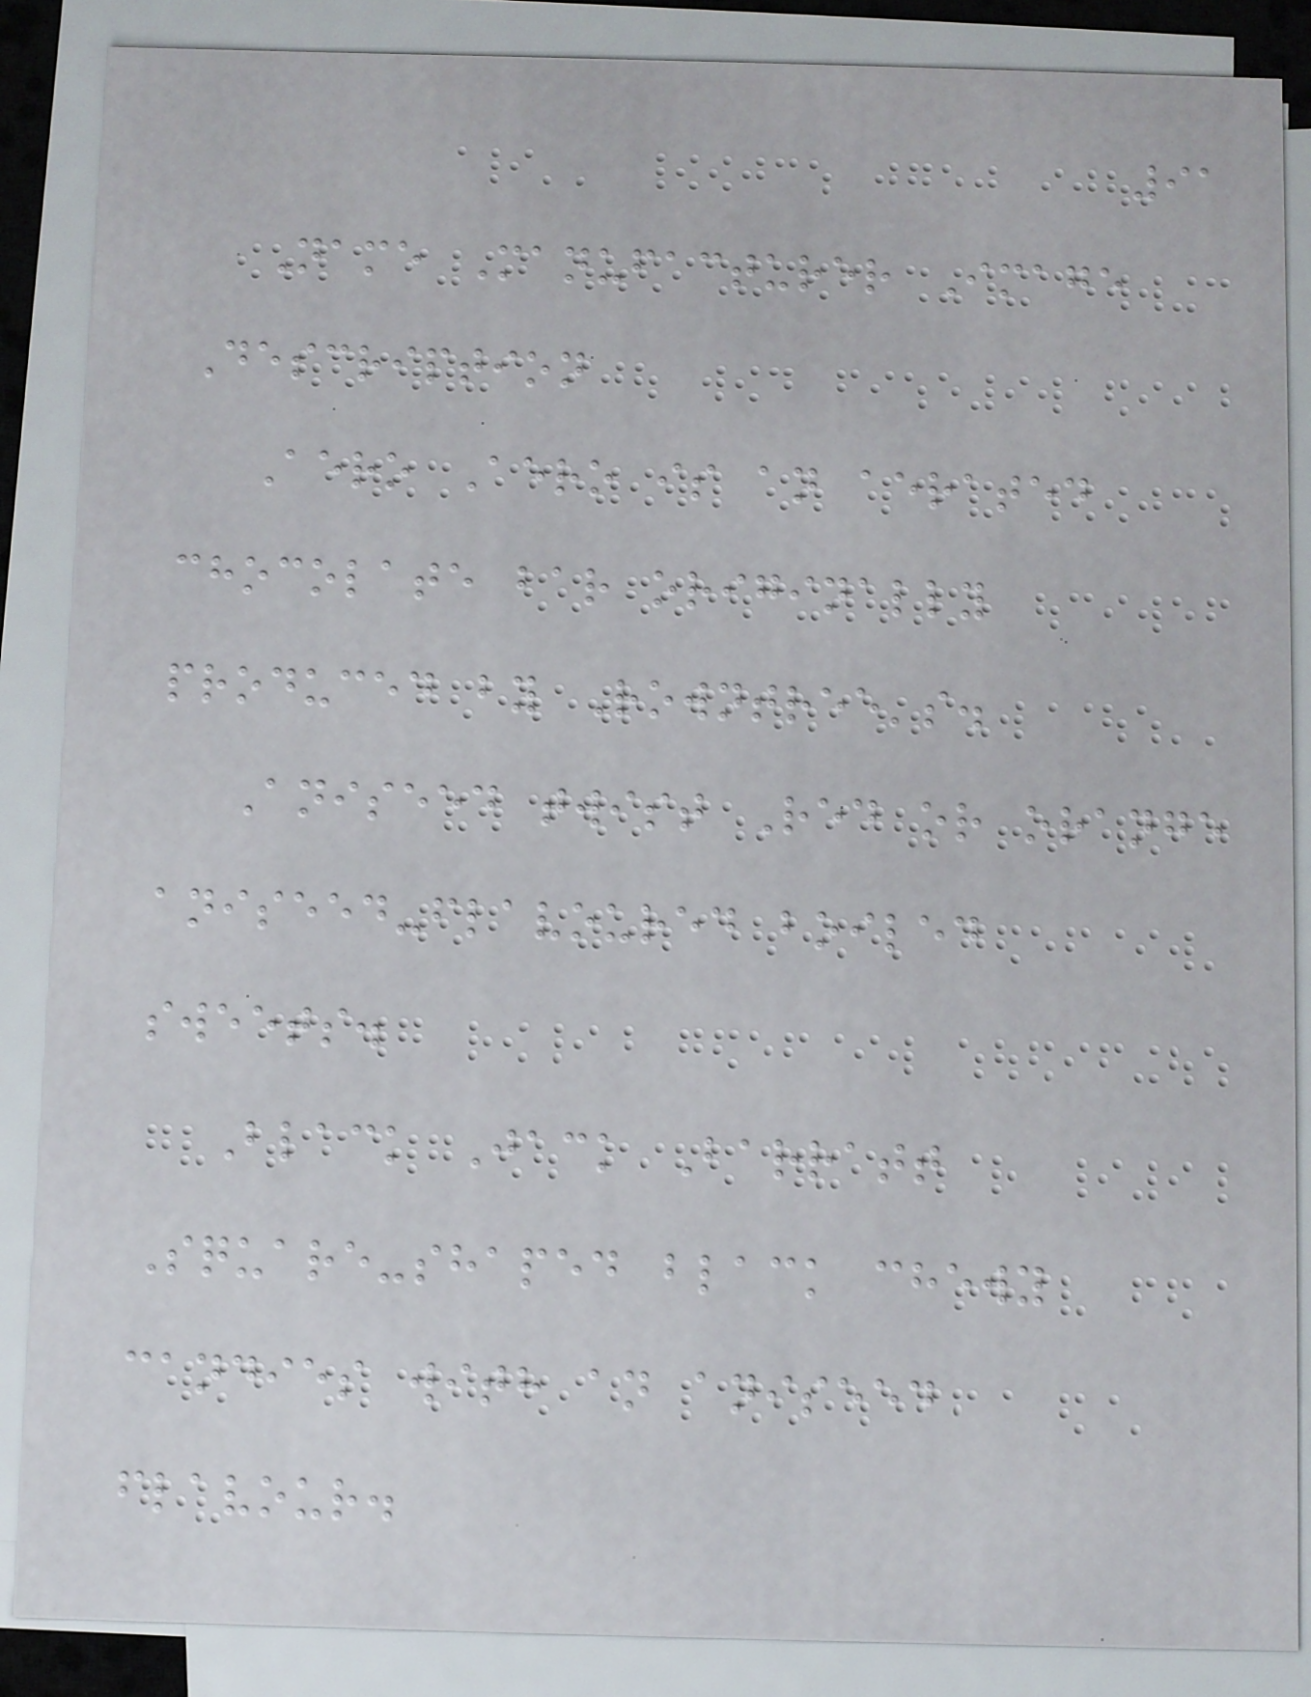91
Name Manufacturer Image
Description
Aero Aero is an aerated
chocolate bar originally
produced by Rowntree's.
Aniseed twist Red or orange
aniseed-flavoured boiled
sweets.
Black Jack Barratt
Square-shaped black chewy
candies with an aniseed
flavour.
